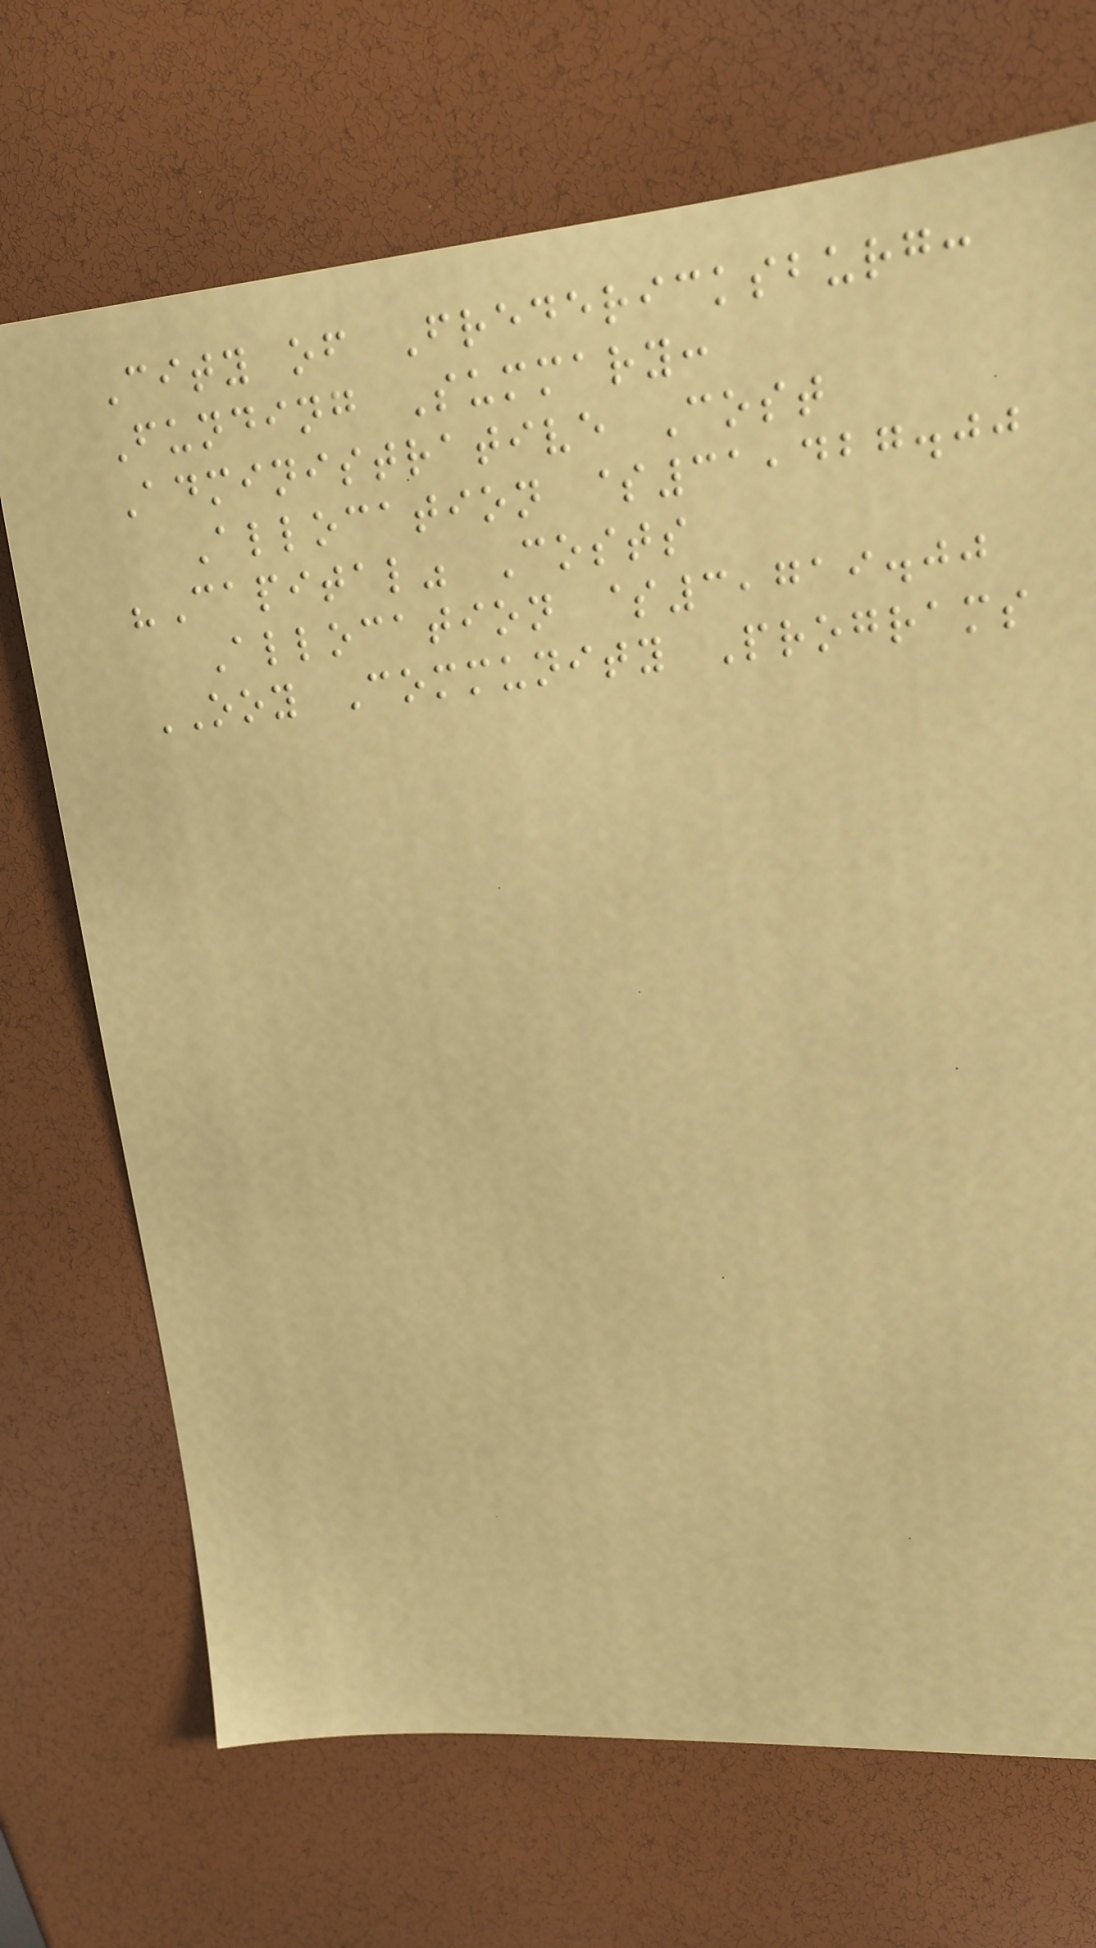City of Fredericksburg:
Funding Summary:
Administrative Cost
Allocation $31,427.00
"Capital" Costs
Allocation $3,719.00
OOY Community Programs
